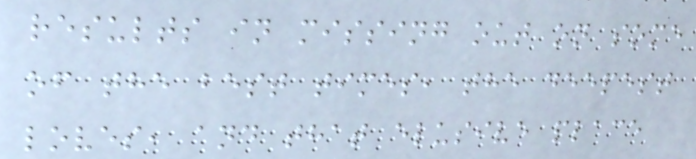results in missing out on some
of the best times, the deepest
loves, and that elusive place
